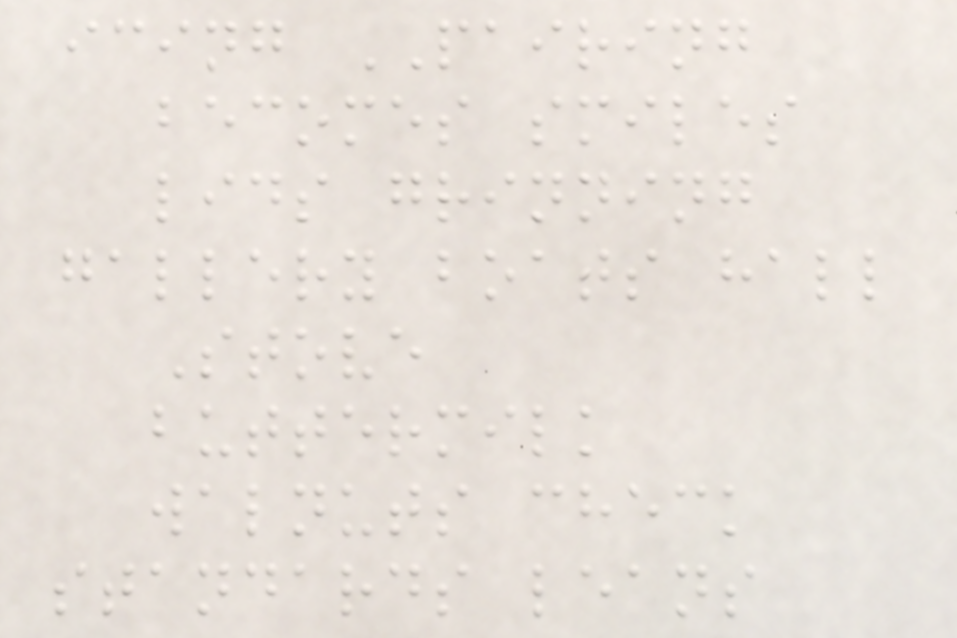icing PAIRING
becomes smiles
lids grinning
gallery boats hall
Stove
buttermilk
walnuts check
standards leans
